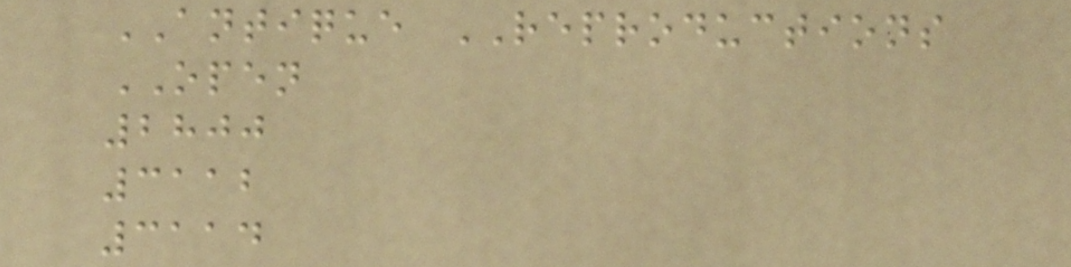ANTIQUE REPRODUCTIONS
OPEN
2800
3112
3114
